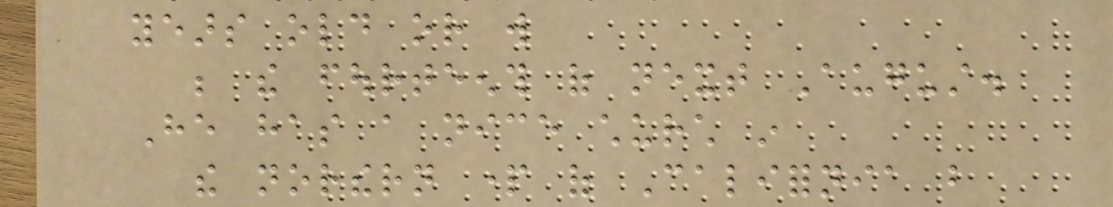years old or will
be the fourteenth of next August.
He has a nice church in
the northern part of California but
